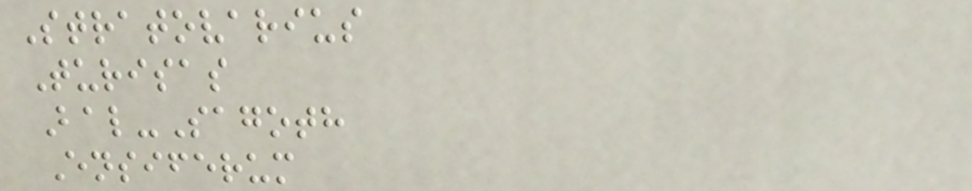Stratovarius
Turisas
Bal-Sagoth
Ensiferum
